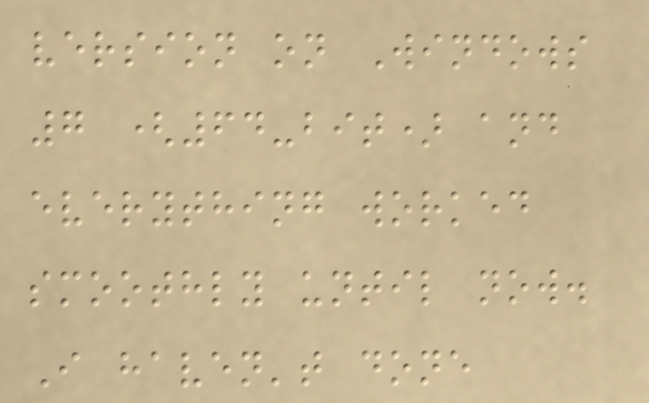version on Windows
7 (64-bit) and
everything worked
smoothly until now.
I haven't done
